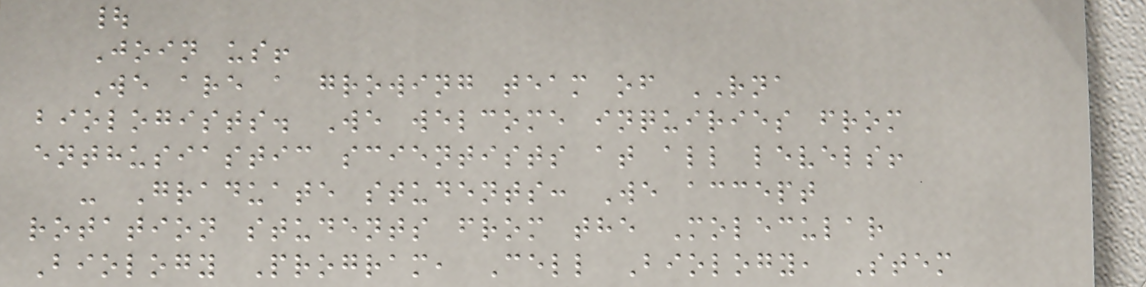|
Join us!
We are a growing team of RNA
biologists. We welcome inquiries from
enthusiastic scientists at all levels!
- Graduate students: We accept
rotation students from the Molecular
Biology Program, Cell Biology, Stem
